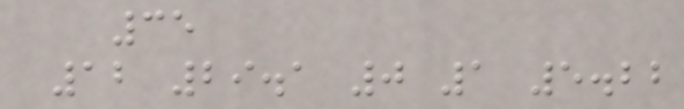35
12 29.1 0 1 5.22
